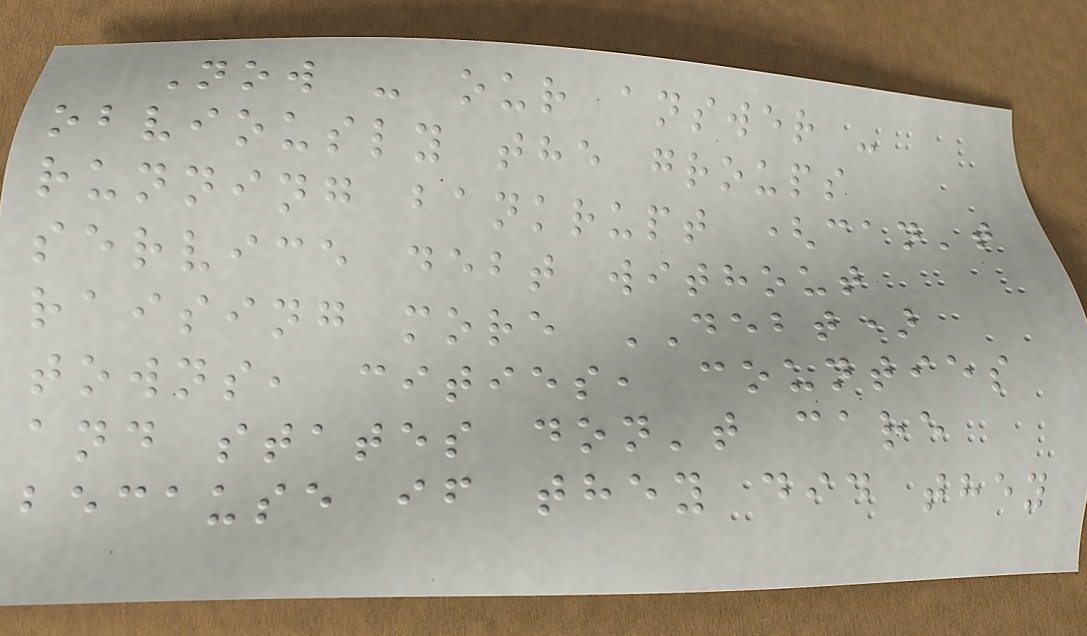Now - our answer -
obviously the groups
running bankrupt (can't
service debt without
raising more DEBT)
towns, cities, counties
and states don't care
because if they did they
